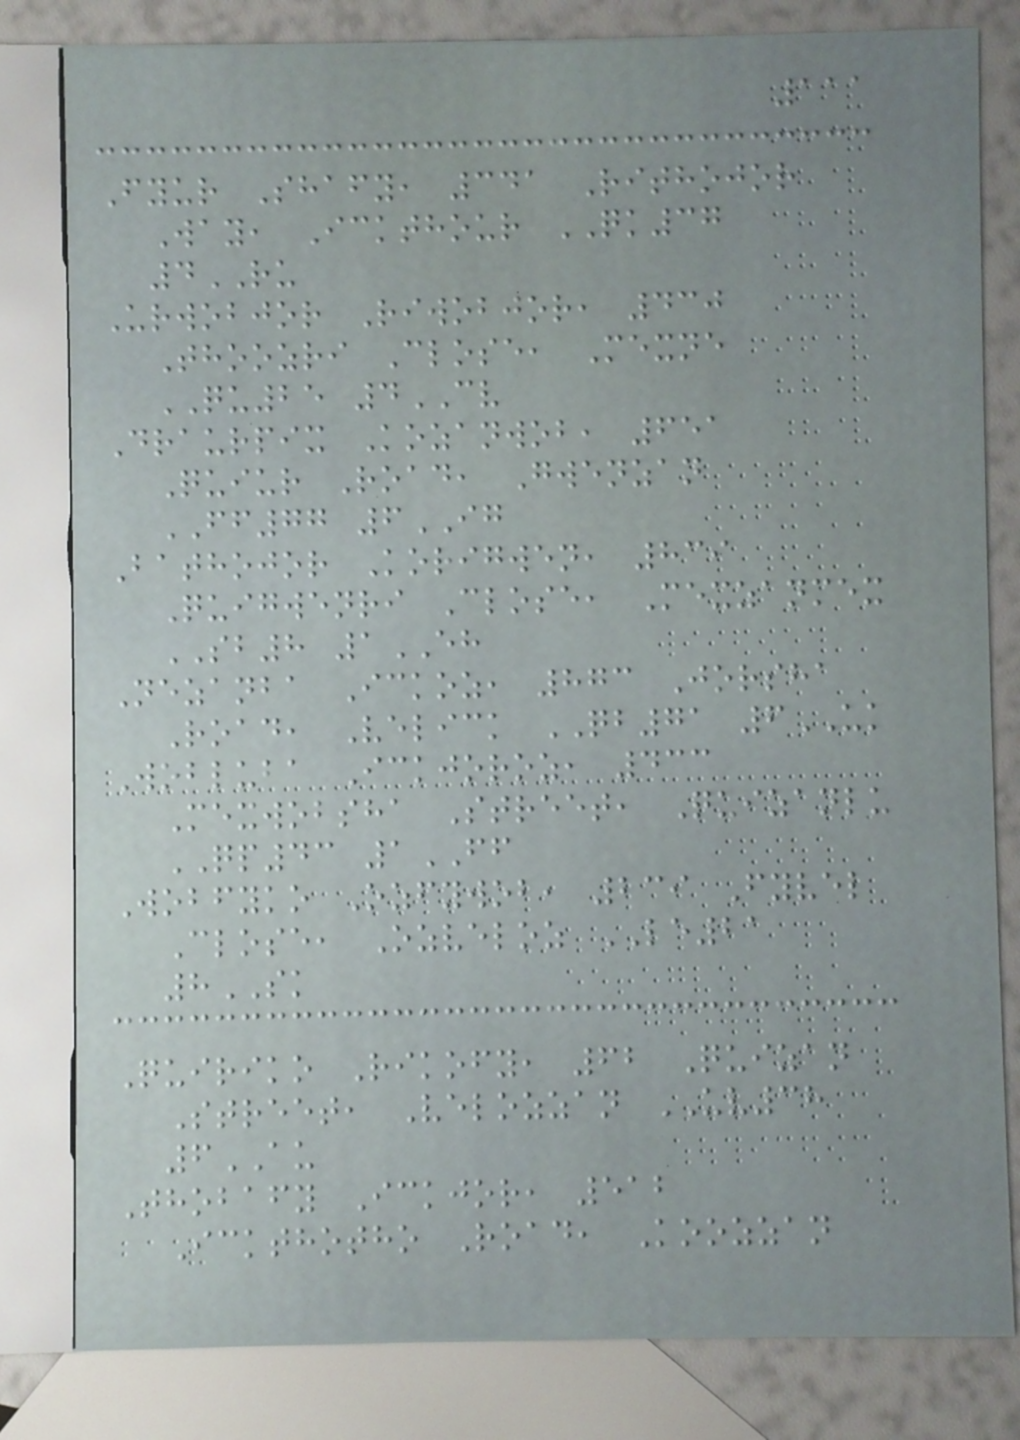111
Fyur Shafy, 341 Rithojor
Way, Ickthour QK37
4RU
Urwobjor Riwobjor, 430
Thoozri Close, Mexne
QU25 4CV
Draurpix Kozanwob, 651
Quiur Road, Gwenzan
FF77 6IG
Bathojor Korigwen, 839
Quigwenri Close, Mexzanmex
SB8 1EH
Nezanba Ickoz, 873 Jorsha
Road, Velick QB71 6UK
Wobluba Ickjoroz, 433
Mexwobsha Street, Quizanlu
QP43 1FF
Wobfyko Ozfywob, 239 Fyvel
Close, Ozveloz LE21
8SK
Quiriko Rikofy, 62 Quizan
Street, Velozzan UV38
6AU
Thobafy Ickjor, 512
Ickthotho Road, Koozzan
